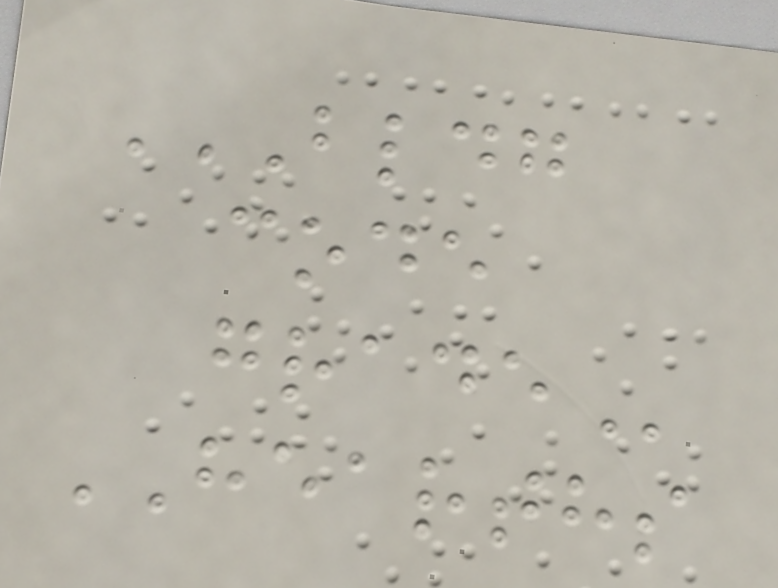BLDG
CODE
GRADE
HEARTHS
